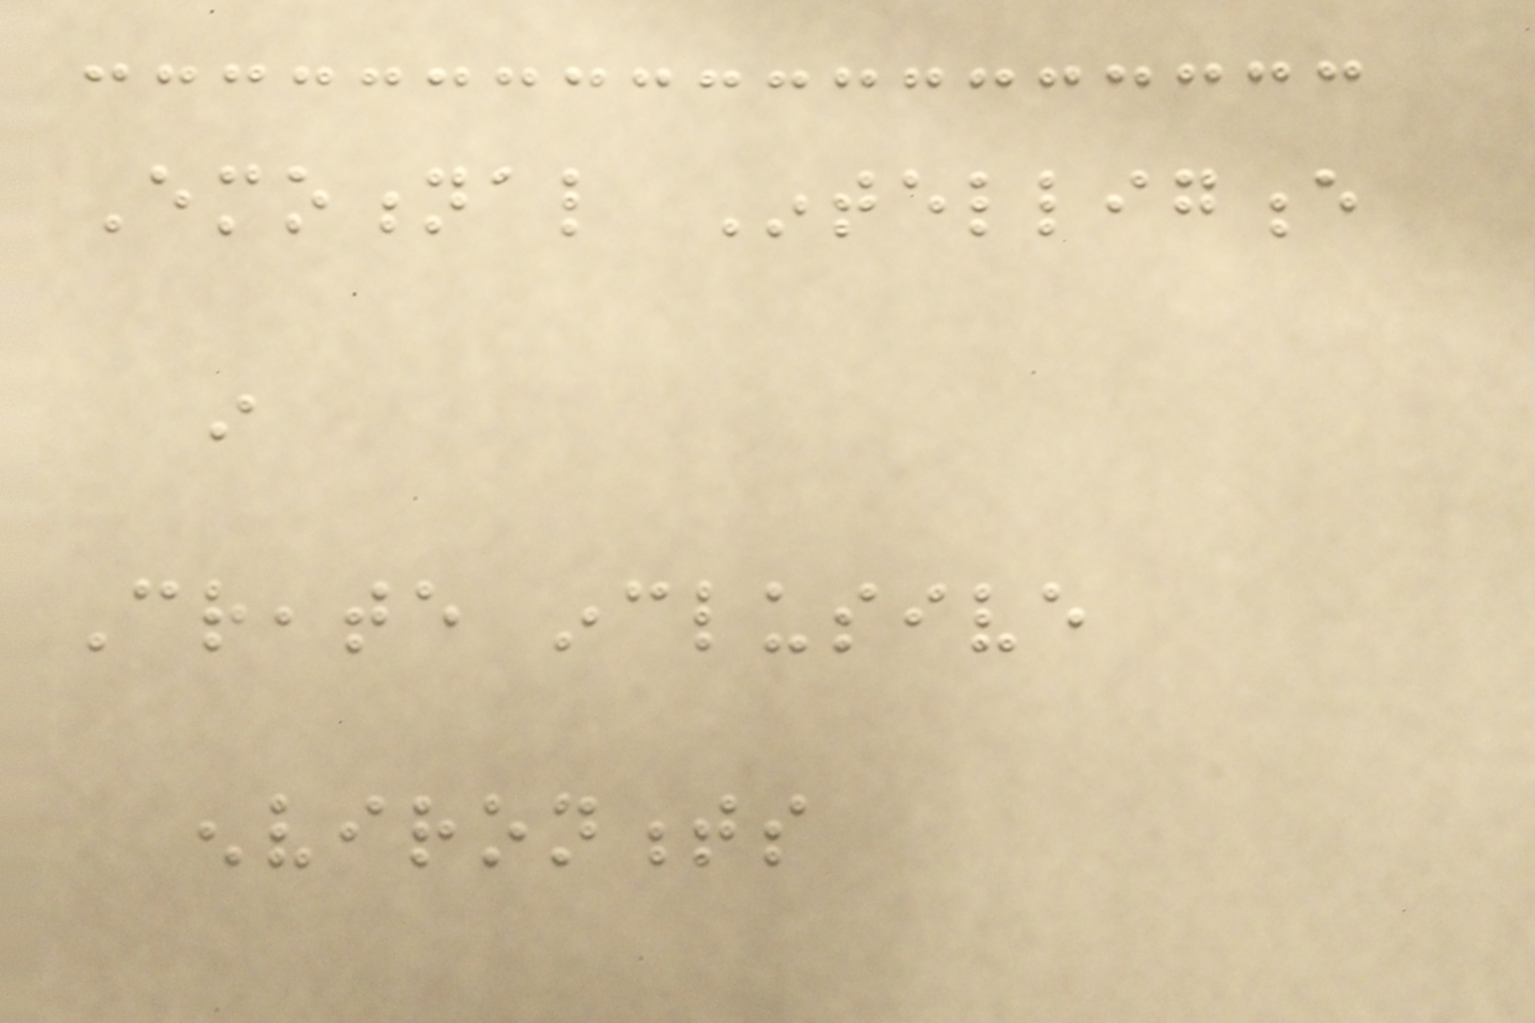Emotional Intelligence
in
Create inclusive
environments
